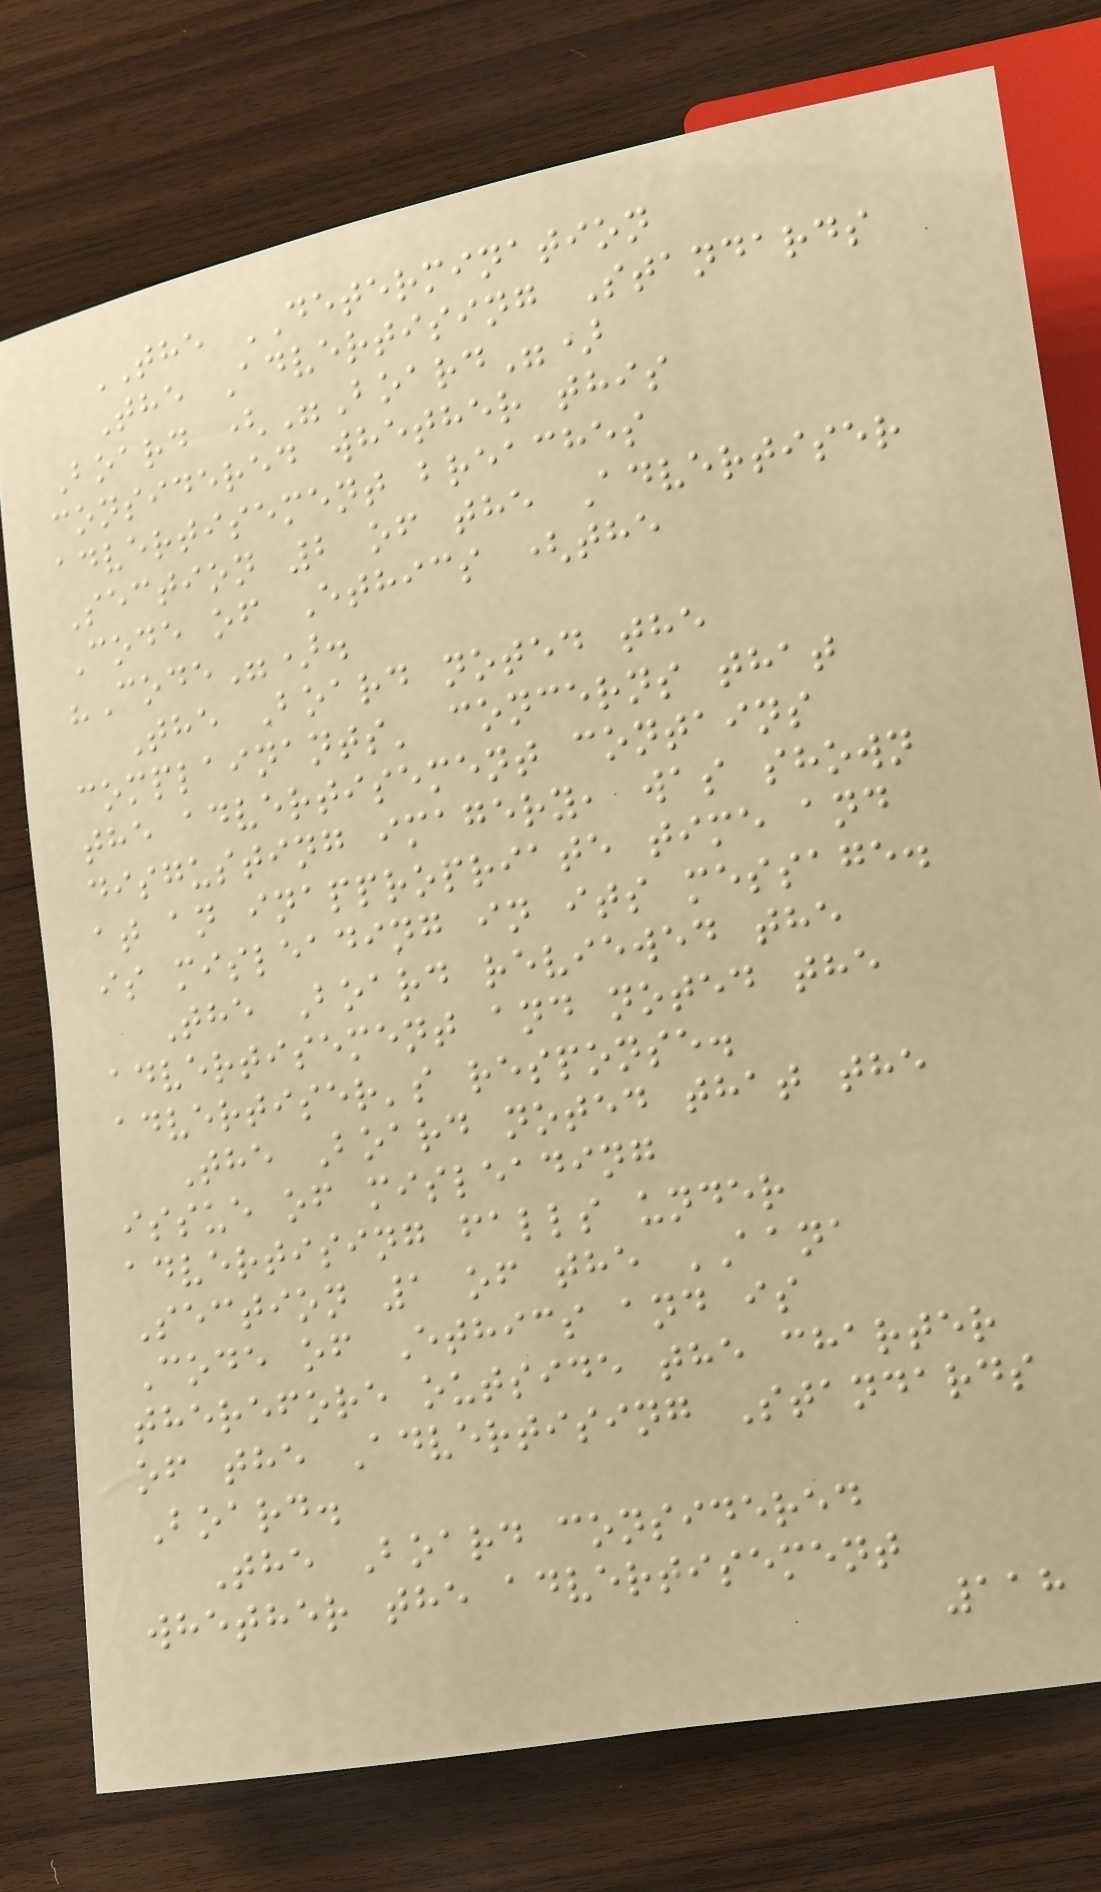THE DETERMINATION
The Advertising Standards
Board ("Board")
considered whether this
advertisement breaches
Section 2 of the Advertiser
Code of Ethics (the
"Code").
The Board noted the
complainants' concerns that
the advertisement contains
disgusting imagery, was shown
at an inappropriate time and
is misleading in its message.
The Board reviewed the
advertisement and noted the
advertiser's response.
The Board noted that the
issue of misleading
advertising falls under
Section 1 of the AANA
Code of Ethics and is
therefore outside the charter
of the Advertising Standards
Board.
The Board considered
whether the advertisement
118
